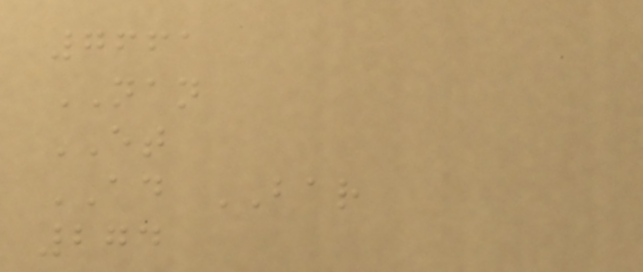7661
NAN
ET
AD BAR
274
